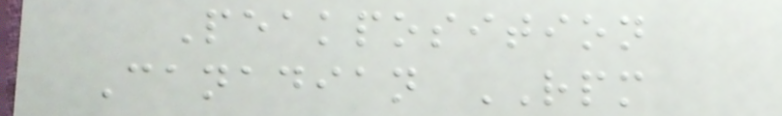Peakposition
Canadian RPM
